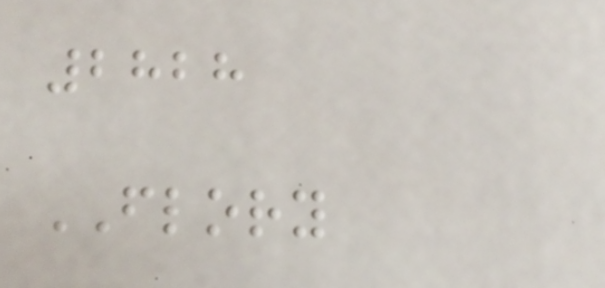2828
FLORY
